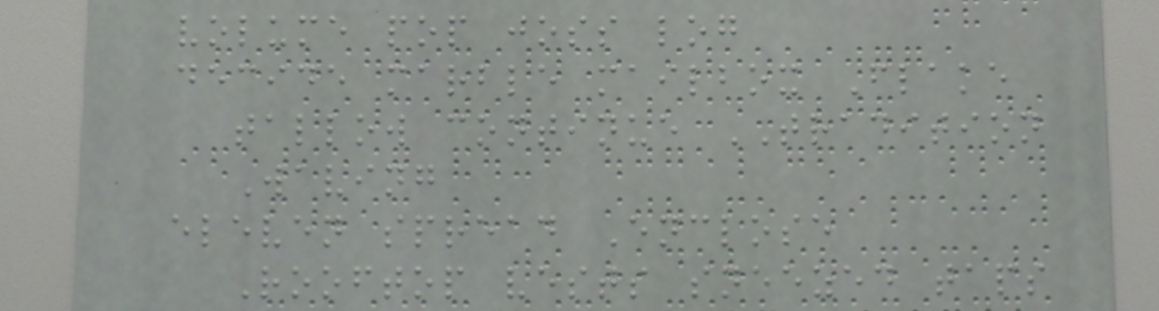volume pop joss log
decide marble mailbox Flake
tallow continue TRADITION
Waving
eleven spread Enclose
Rooftop vests sneezed taps
